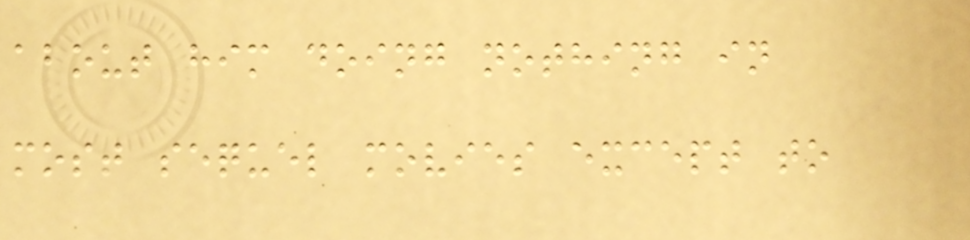about him doing nothing in
most sequel movies except to
